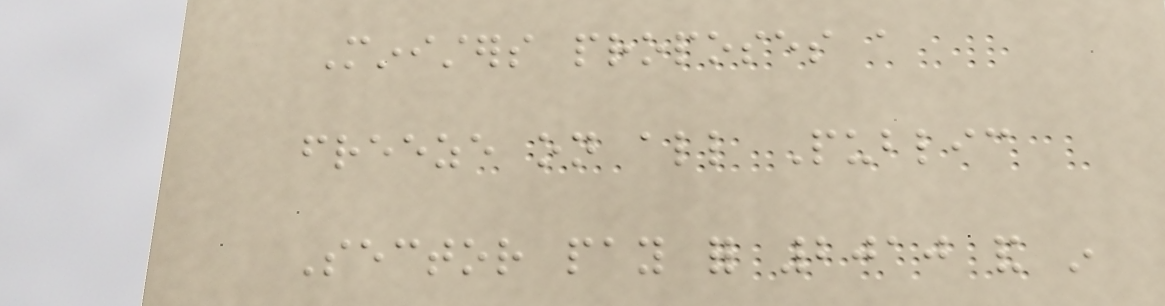Ministers proposes a
freeze on all Public
Sector pay for 2010 and in
